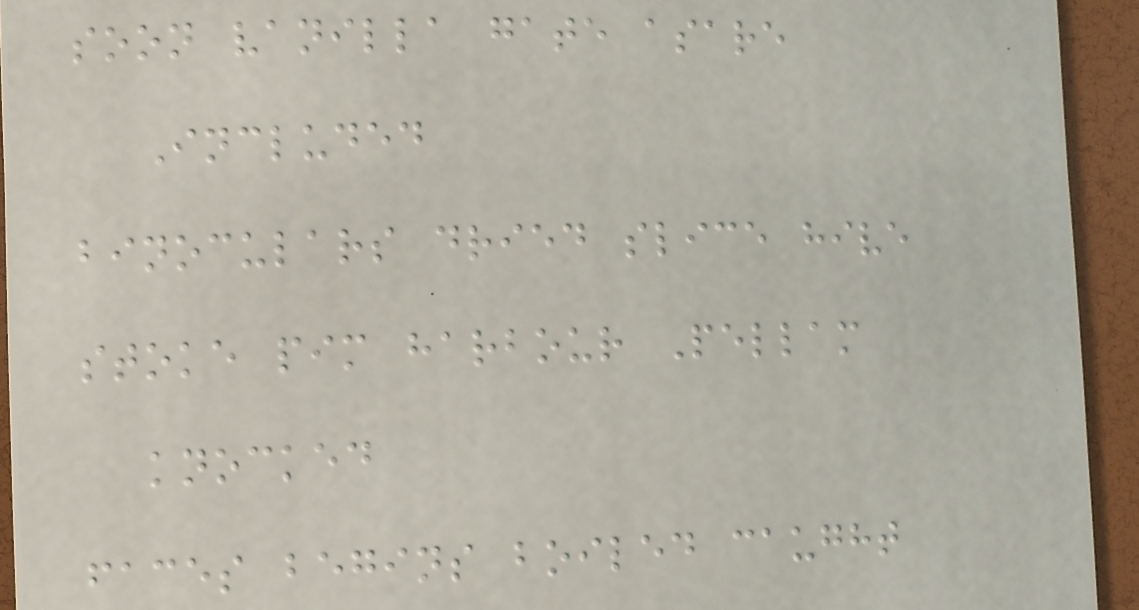soon vanilla gate asare
Included
binoculars dried slice hive
stoke pim harbour Pellam
knocked
faces begins boiled caught
